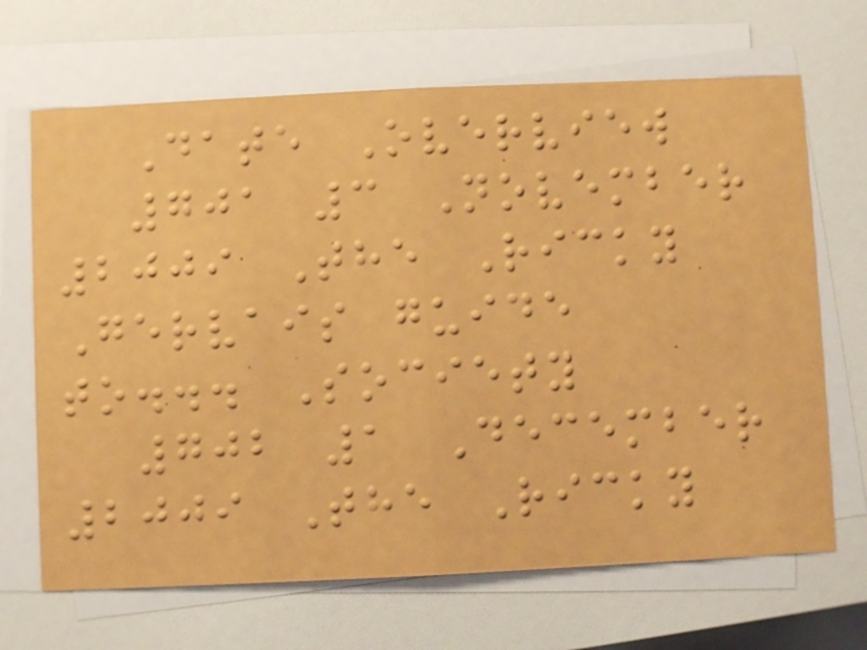Date Overview
701 3 November
2009 The Ricky
Gervais guide
to... Society
702 1 December
2009 The Ricky
